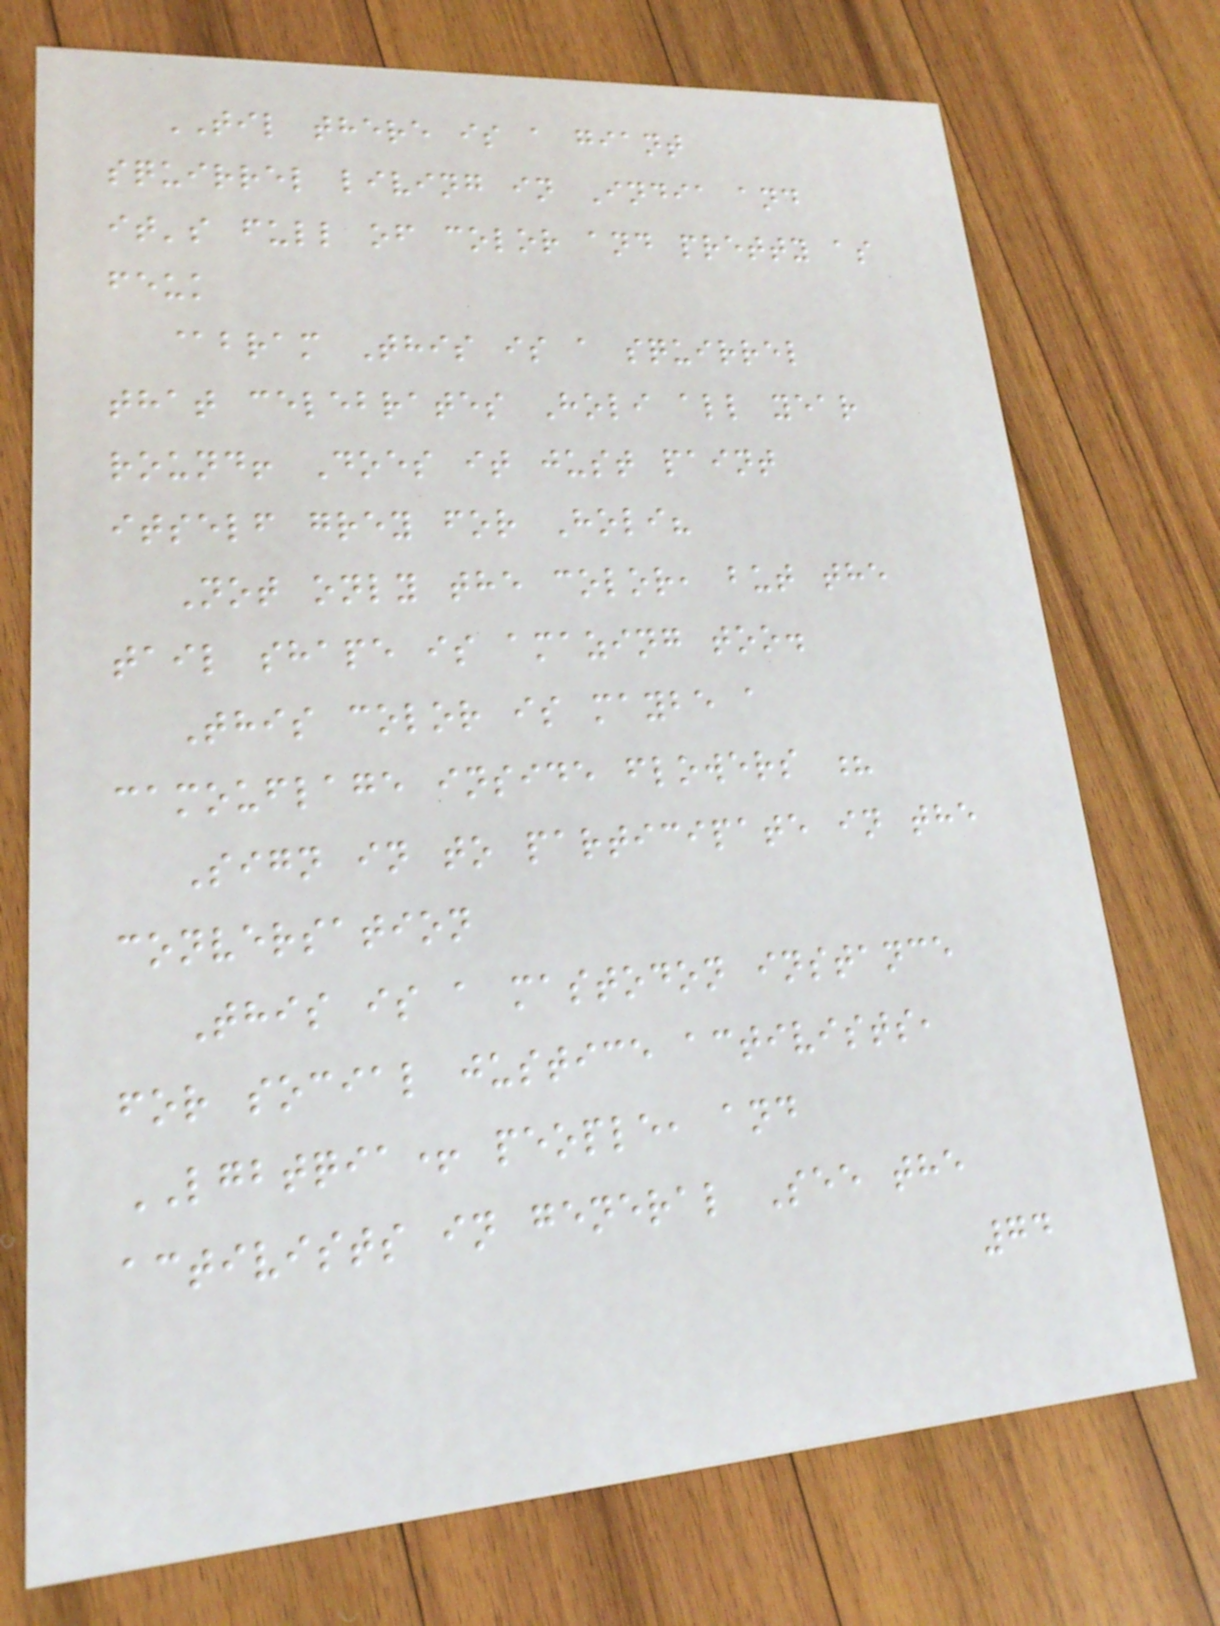TIL there is a giant
squirrel living in India and
it's full of color and pretty as
feuk
@bram This is a squirrel
that celebrates Holi all year
round! Does it just paint
itself grey for Holi?
Not only the color, but the
tail shape is amazing too.
This color is maybe a
camouflage inside flowers ?
Sign in to participate in the
conversation
This is a mastodon instance
for social justice activists,
LGBTQIA+ people, and
activists in general See the
74
